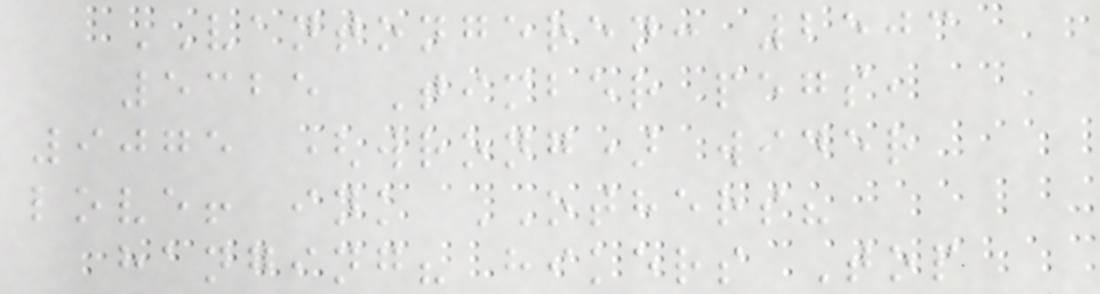VANTONGEREN: 2503
5325 Timber pegs,
9075 (wrong) wider
love! ink OTHERS?
hanging? hikers Top
